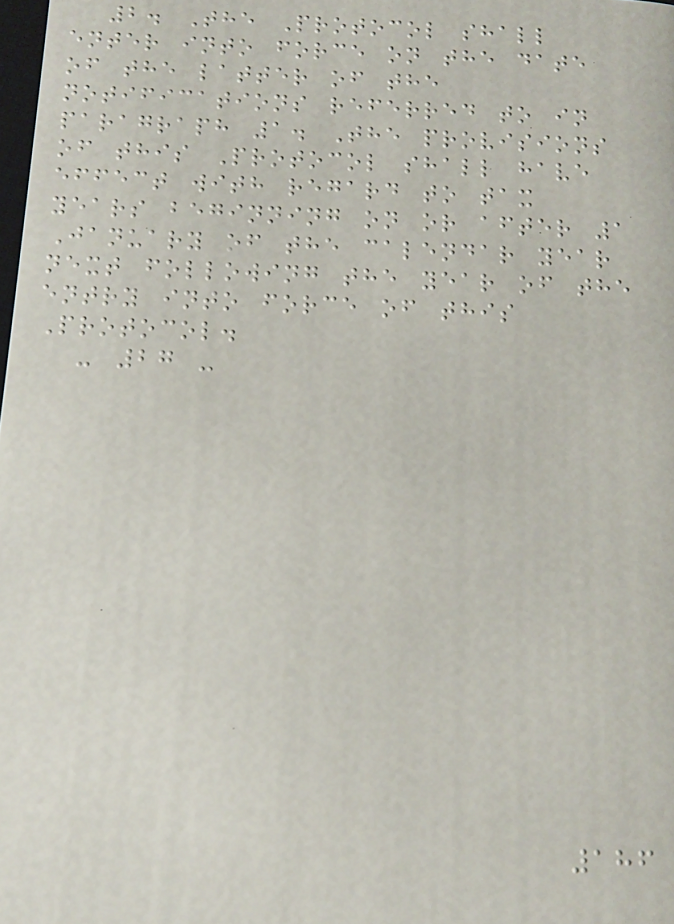2. The Protocol shall
enter into force on the date
of the latter of the
notifications referred to in
paragraph 1. The provisions
of this Protocol shall have
effect with regard to tax
years beginning on or after 1
January of the calendar year
next following the year of the
entry into force of this
Protocol.
- 27 -
186
